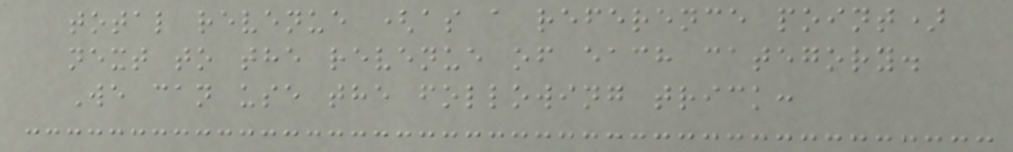total revenue (as a reference point)
next to the revenue of each category.
We can use the following trick:
